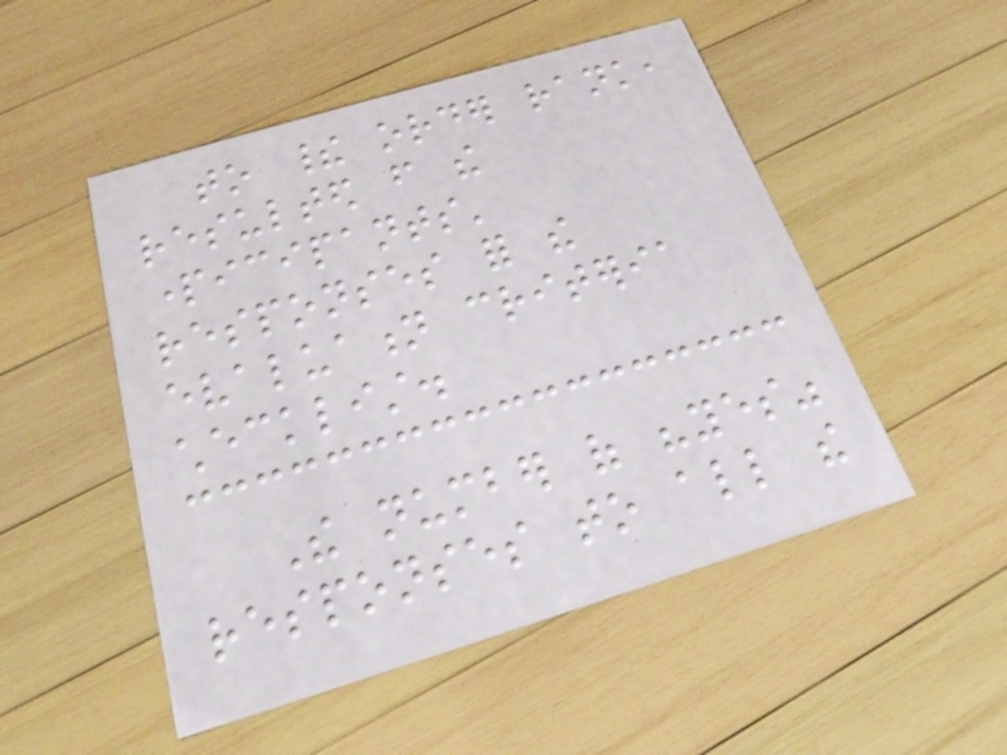to their order rank,
resulted from the
participants'
responses for the
evaluation criteria
checklist.
The number of "yes"
responses to all the
